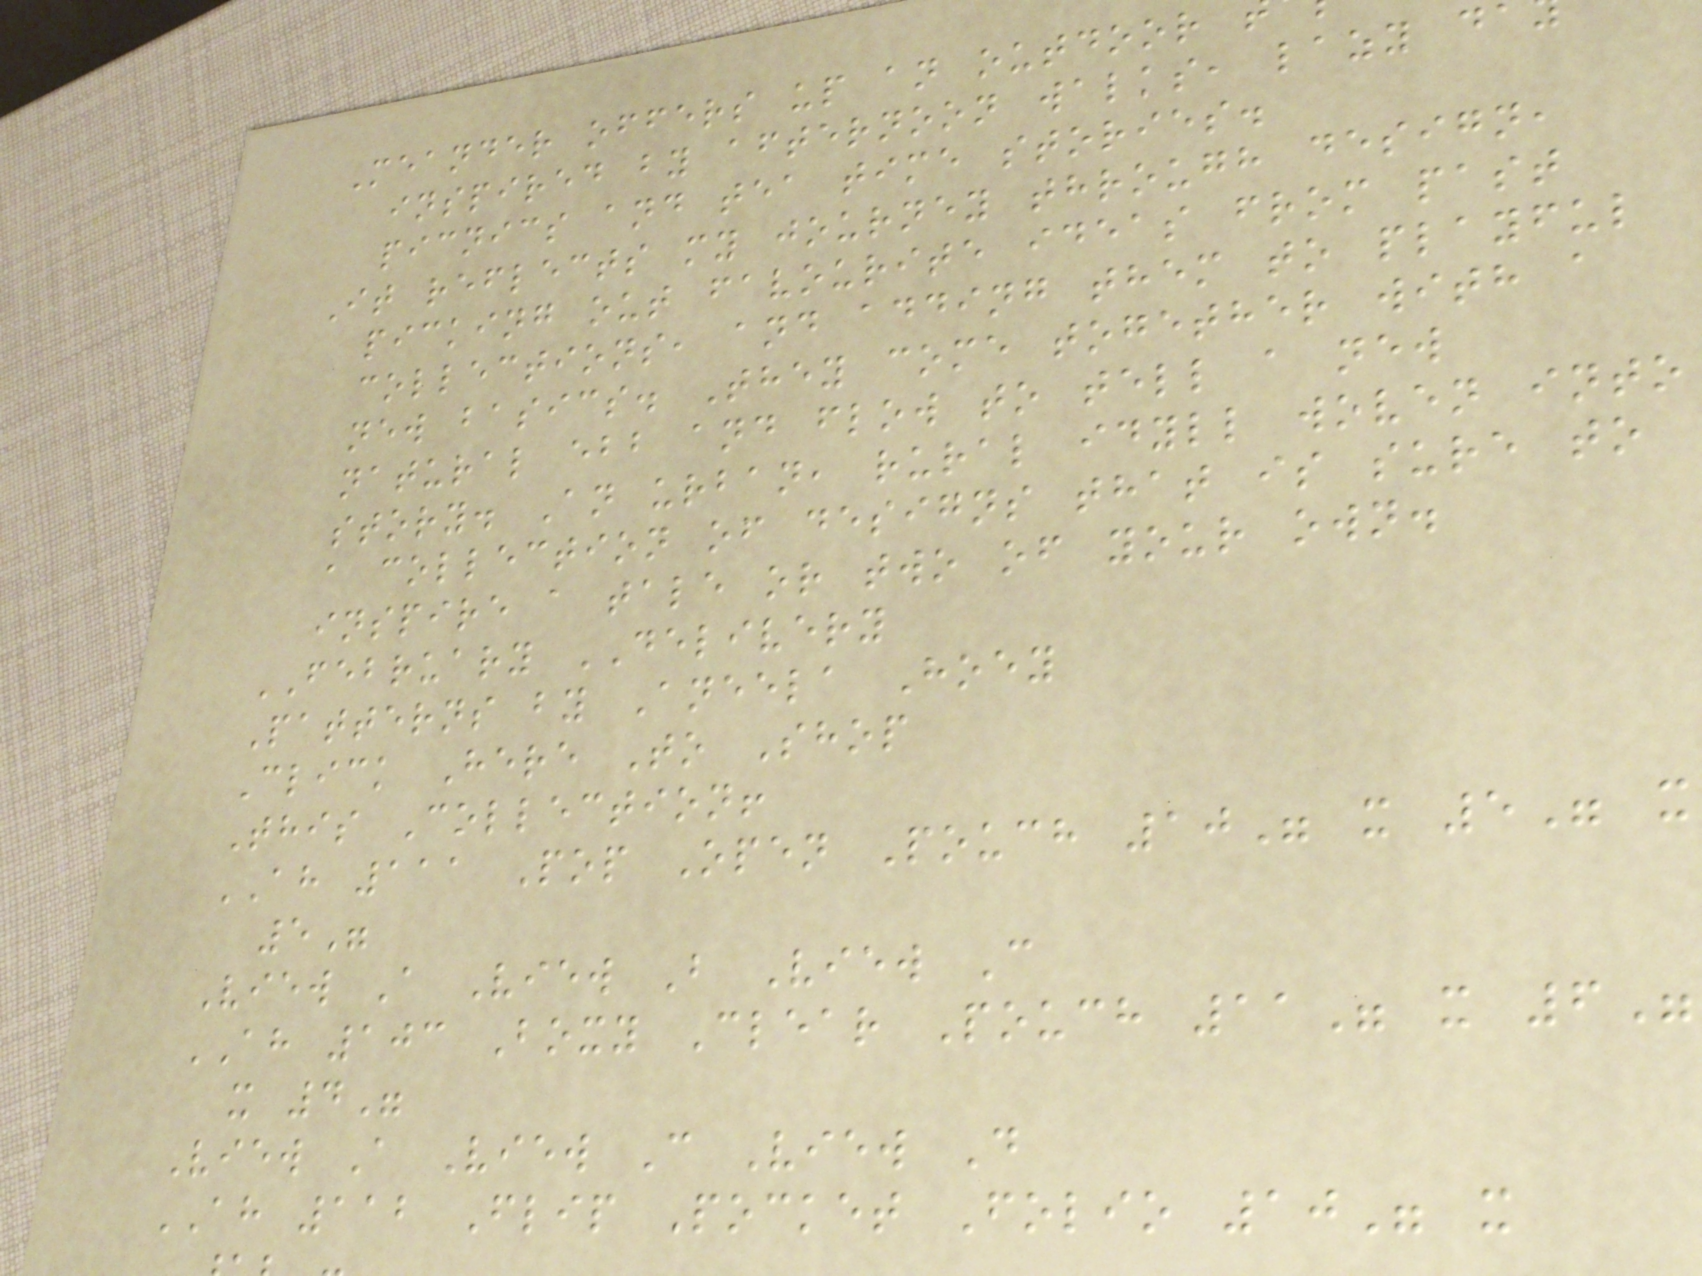Meander offers up an outdoor
inspired by afternoon walks, lazy d
picnics and tea time stories.
It reflects my journey through design,
picking out favourite ideas from past
collections, and adding them to playful
new basics. They come together with a
natural ebb and flow to tell a new
story. An urban, rural idyll woven into
a collection of designs that is sure to
inspire a tale or two of your own.
FEBRUARY DELIVERY
Patterns by Aneela Hoey
Click Here To Shop
This Collection!
AH 111 Pop Open Pouch 10" x 5" x
5"
View A View B View C
AH 103 Boxy Clear Pouch 11" x 6"
x 4"
View A View C View D
AH 112 Flip Pocket Folio 10" x
